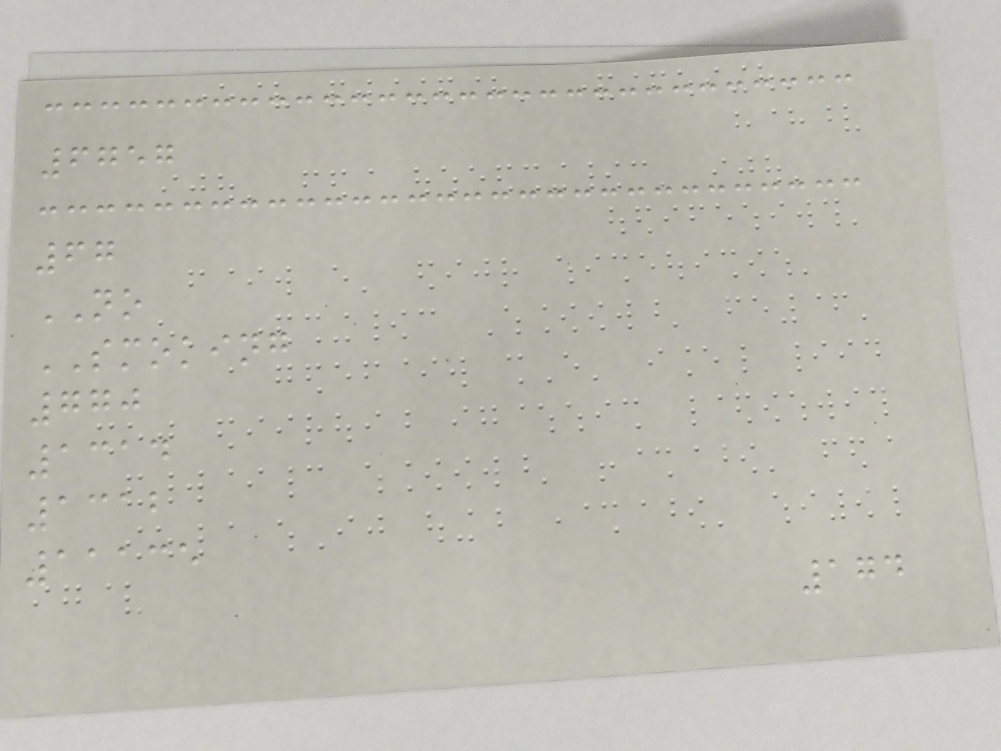6757
67
NO
SMOKING
770
1314
1312
11135
174
